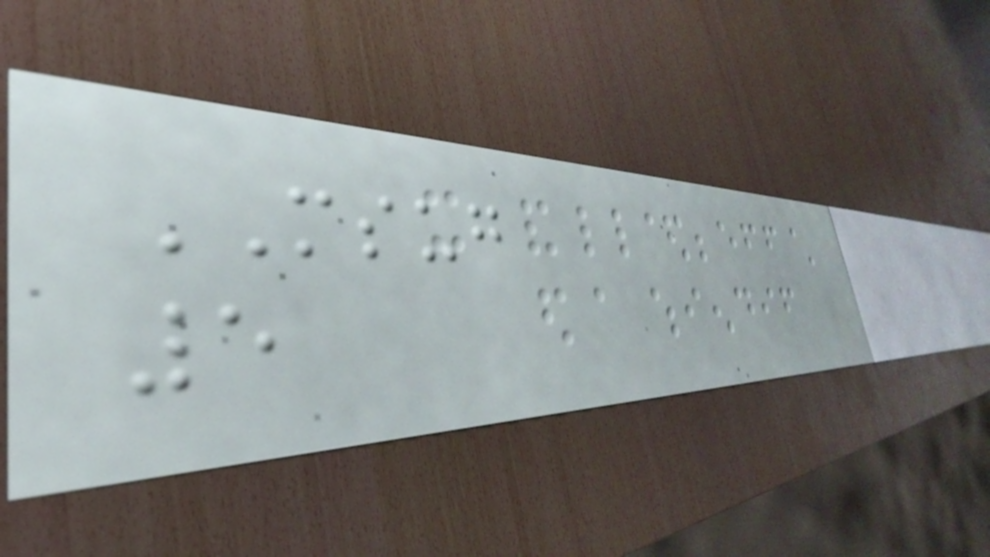MSUG
5
